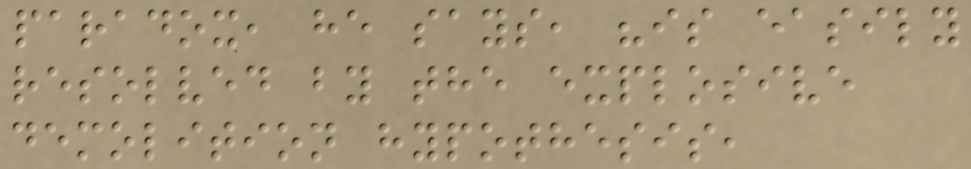paradox, he says, "is easily
resolved by the explosive
demolition hypothesis,
